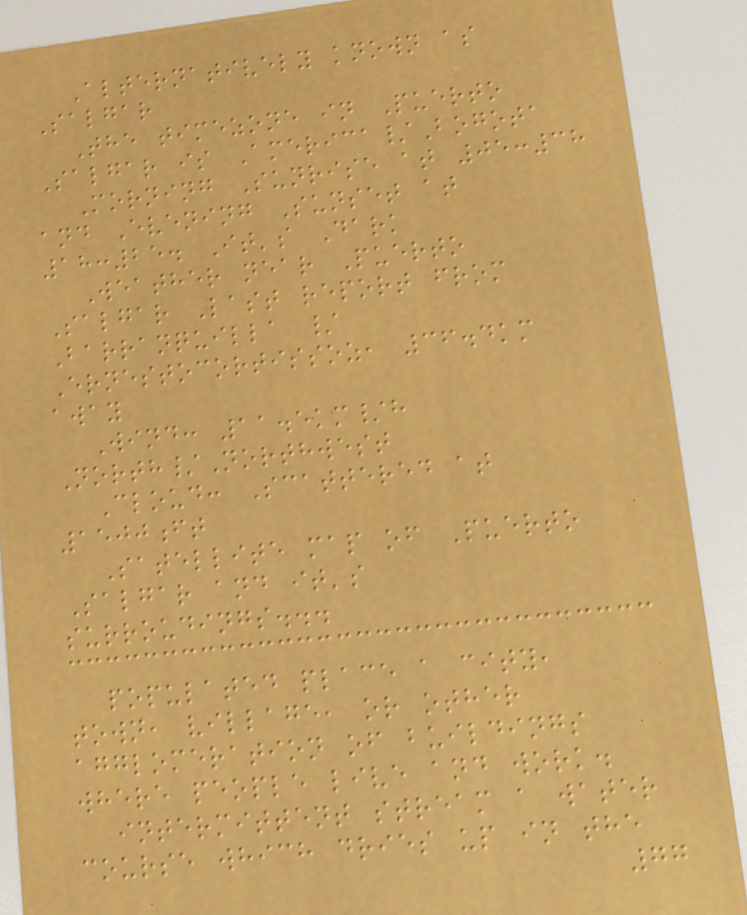Alternatively known as
Salgar
The timezone in Puerto
Salgar is America/Bogota
Morning Sunrise at 05:38
and Evening Sunset at
18:25. It's Dark
Weather near Puerto
Salgar Last report from
Barranquilla /
Ernestocortissoz, 36.4km
away
Wind: 11.5km/h
North/Northwest
Cloud: Scattered at
1500ft
Satellite map of Puerto
Salgar and it's
surroudings...
populated place a city,
town, village, or other
agglomeration of buildings
where people live and work.
intermittent stream a water
course which dries up in the
77
